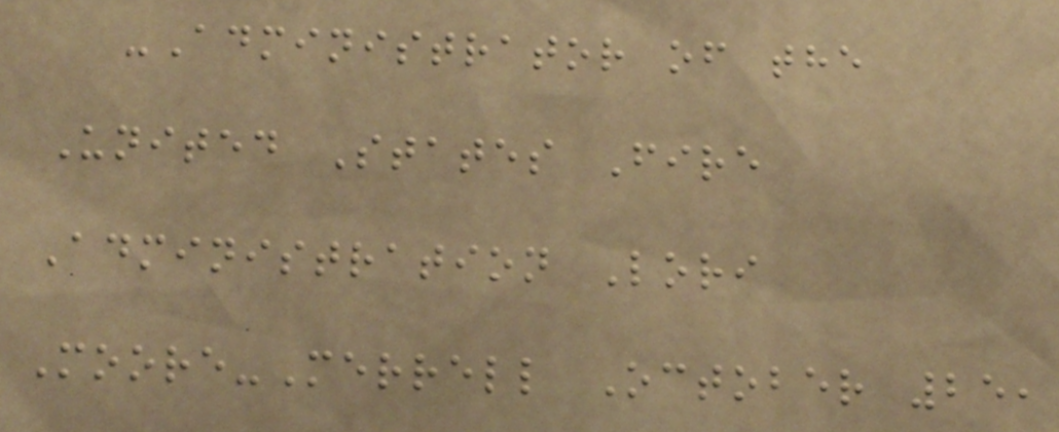-Administrator of the
United States Fire
Administration Lori
Moore-Merrell October 25,
